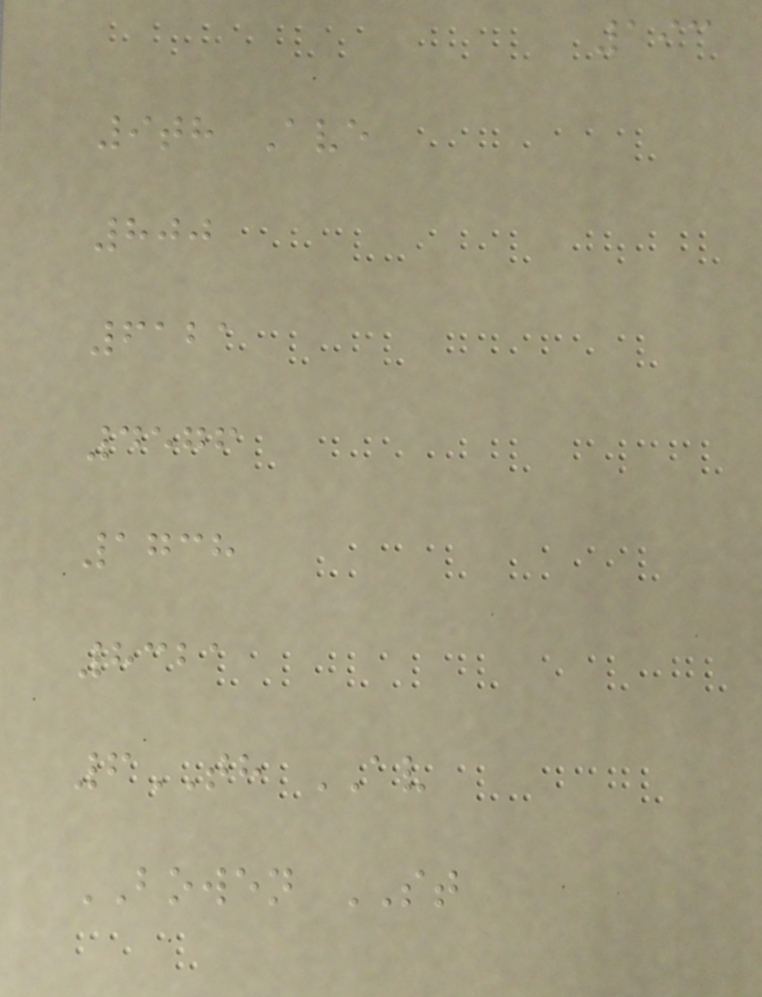193
9th Ave
800
6121
4576
1738
8321
6TH AV
BOWEN ST
